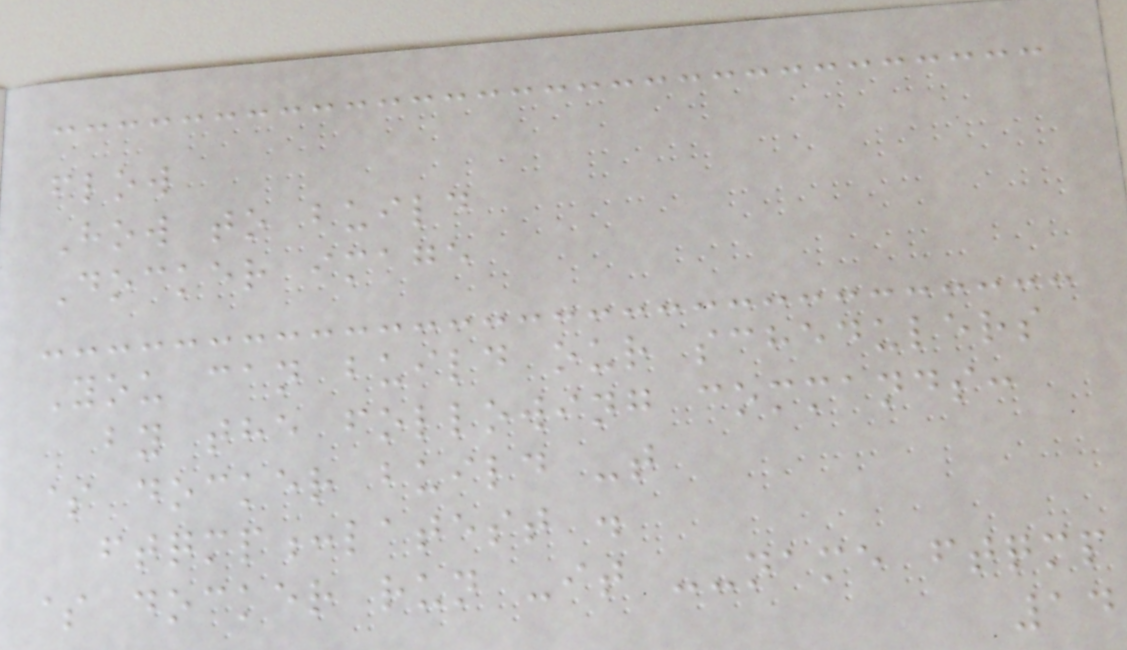flow
How to build
Docker image
You can build our schedulers
by the following commands:
$ docker build -t
ftqmp:latest .
$ docker run -it --name ftqmp
14
